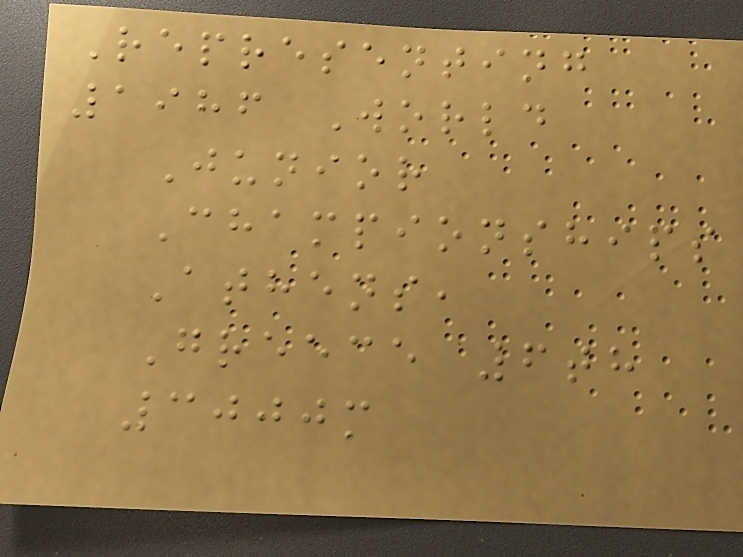Representing
1986 World
Junior
Championships
Athens,
Greece 6th
3000m
